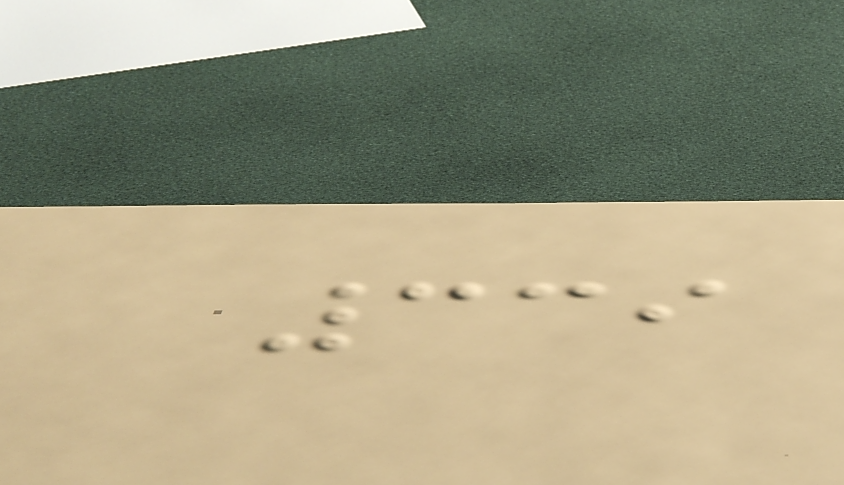339
